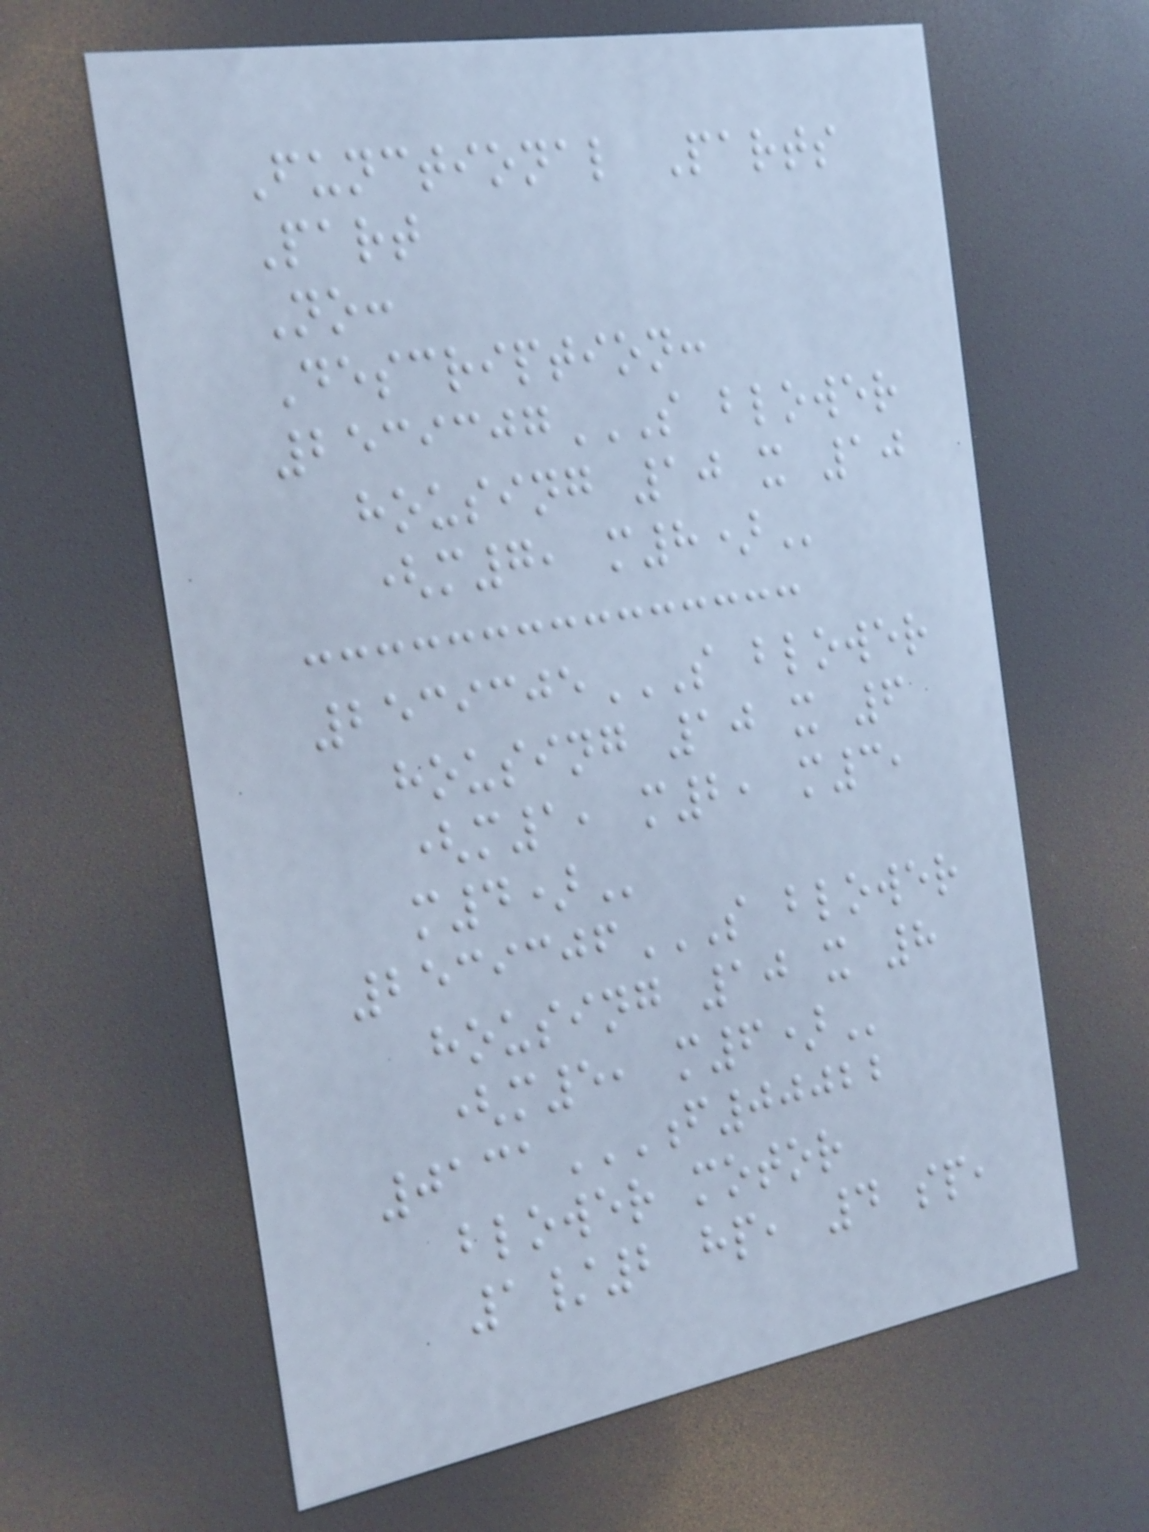Functional Parts
Part
No:
Description:
2539307S BLOWER
HOUSING 10 X 10
(M7, M8)
2539305S BLOWER
HOUSING 10 X 6
(M1, M2, M3,
M4)
2539306S BLOWER
HOUSING 10 X 8
(M5, M6)
0131F00022
BLOWER MOTOR
1/2 HP, 4 SP,
